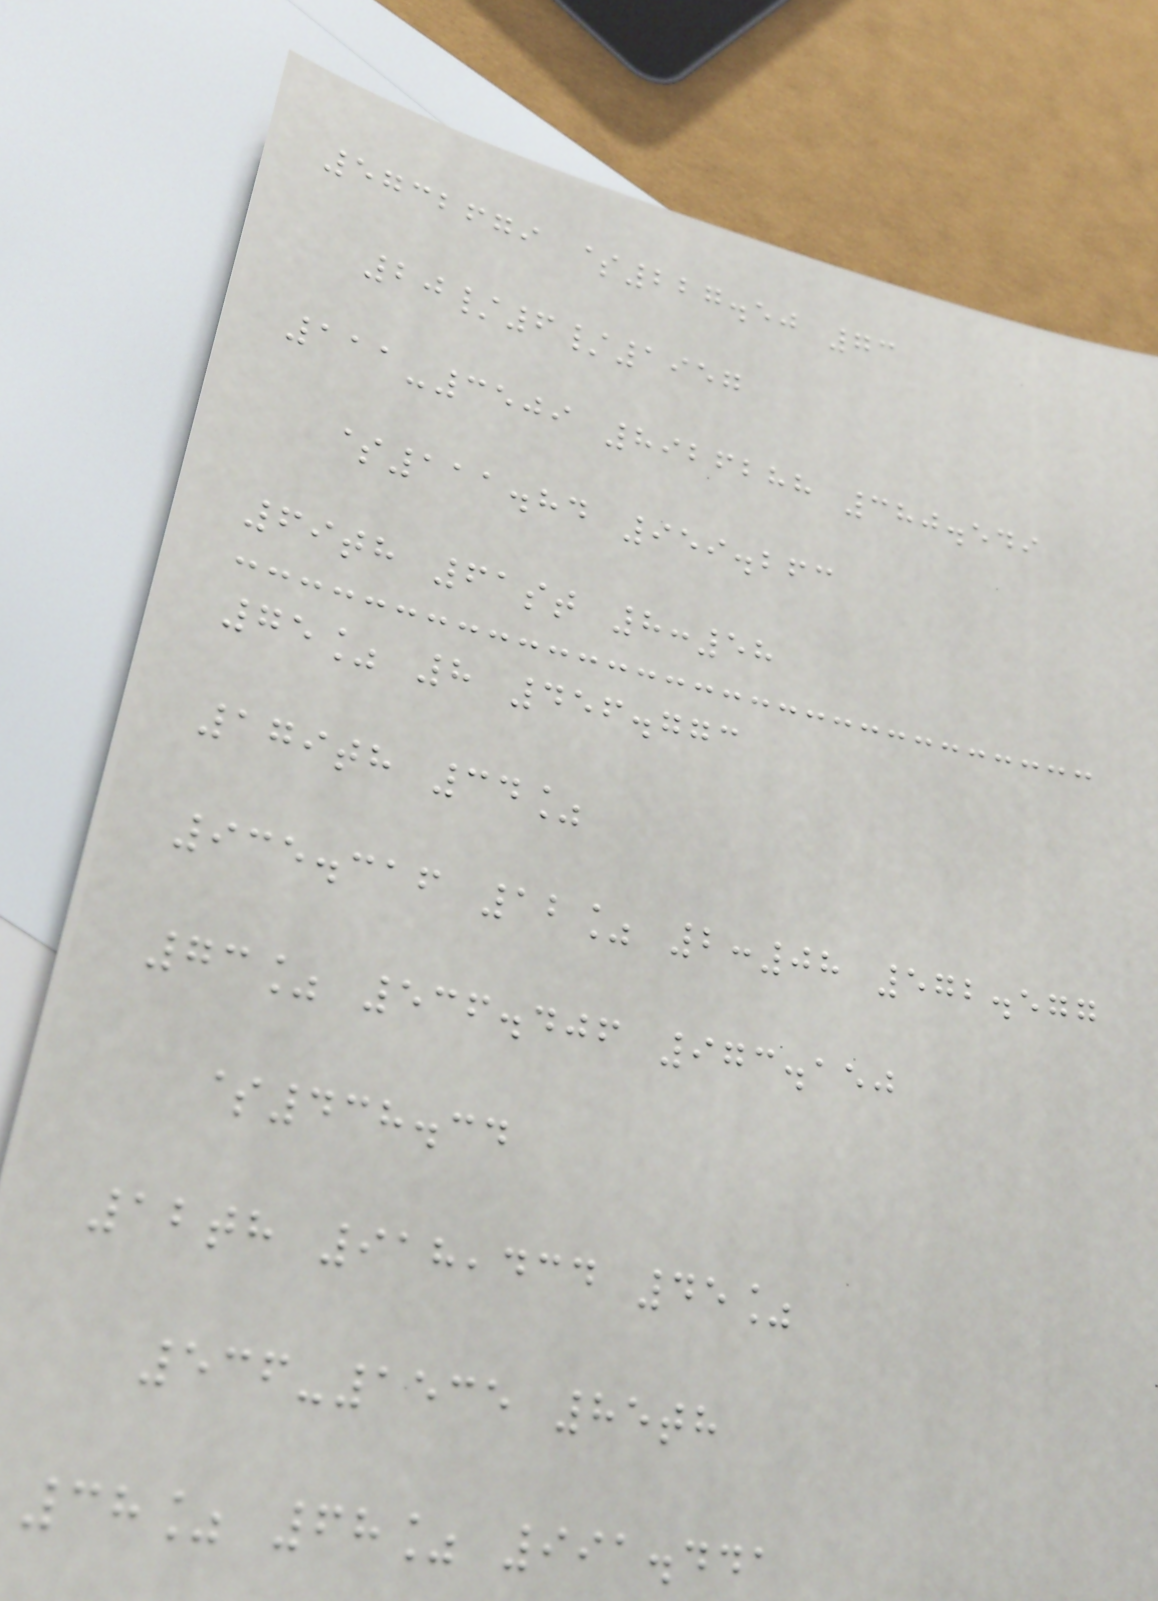5732679 $227.50 73
20/6/1957
111-3509 8926288 380.549
$111.84 959.263
69th 61st 8:58
75% 8 456.773
179th 34%
935.316 12% 2:08 572.577
73% 536.406 973.150
$438.34
12th 918,434 45%
536-1535 85th
38% 68% 991.441
